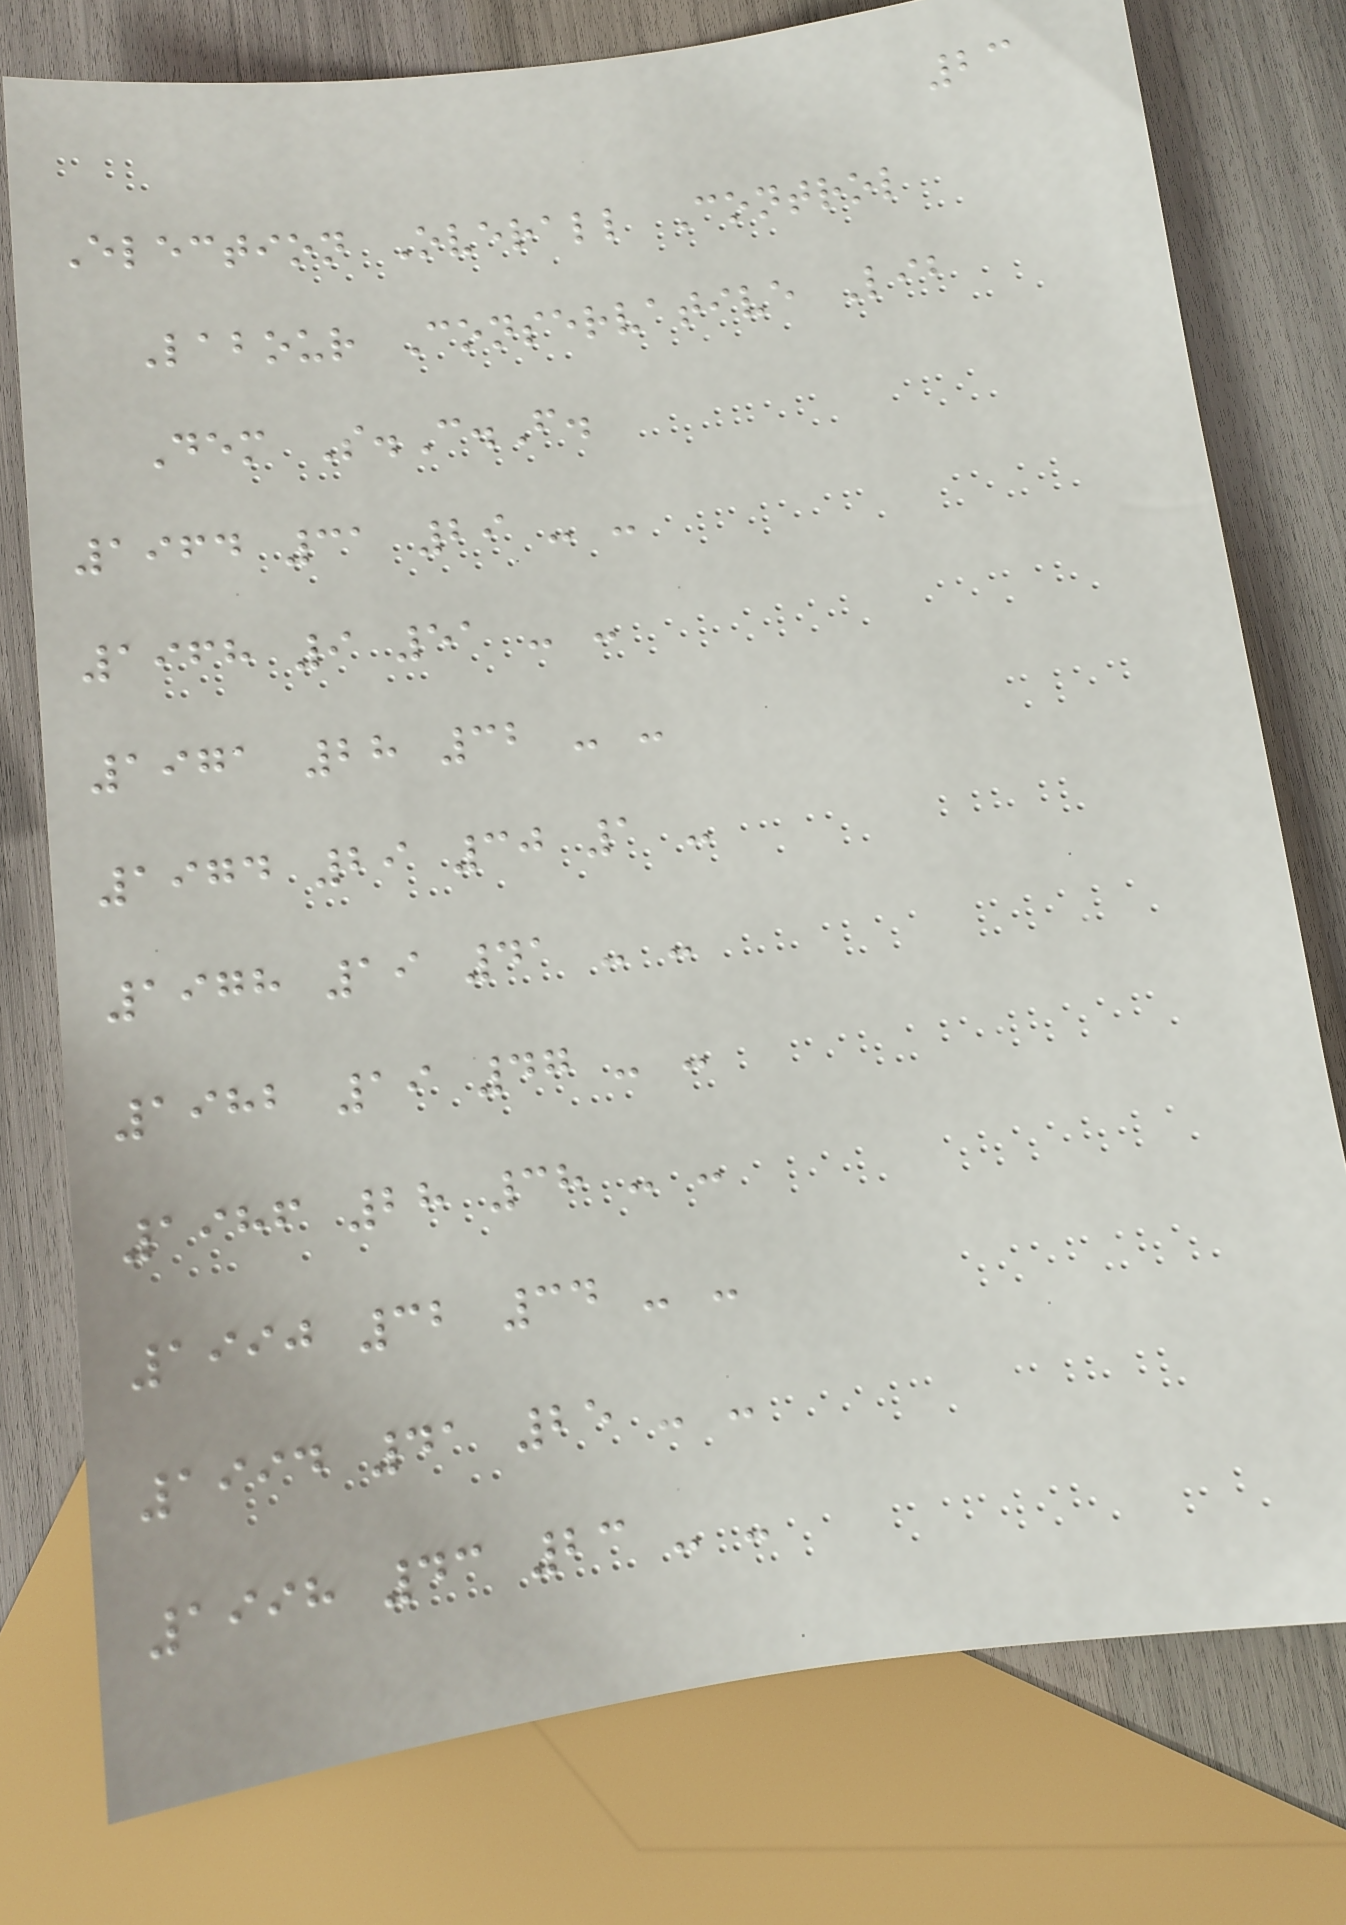23
Election Overall Control
Labour Conservative Lib
Dem S.C.F.
1964 31 29 - -
1968 9 51 - -
1971 28 32 - -
1974 29 30 1 -
1978 19 41 - -
1982 19 47 - -
1986 28 38 - -
1990 32 34 - -
1994 41 25 - -
1998 43 23 - -
